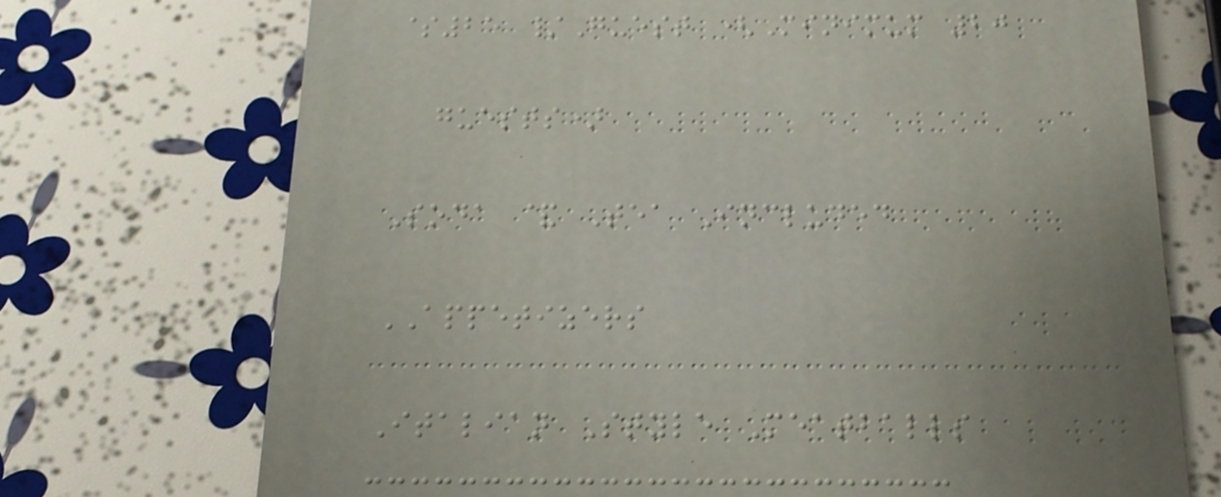$25 /Guest (Minimum 20
guests)
Soda & Tea Included
APPETIZERS
Italian Style Meatballs
